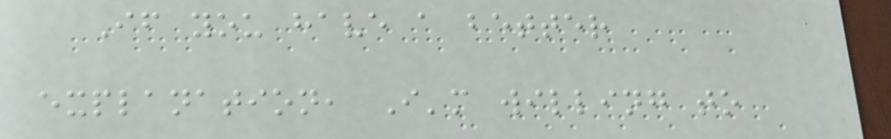If you have a better
explanation, I'm willing to
